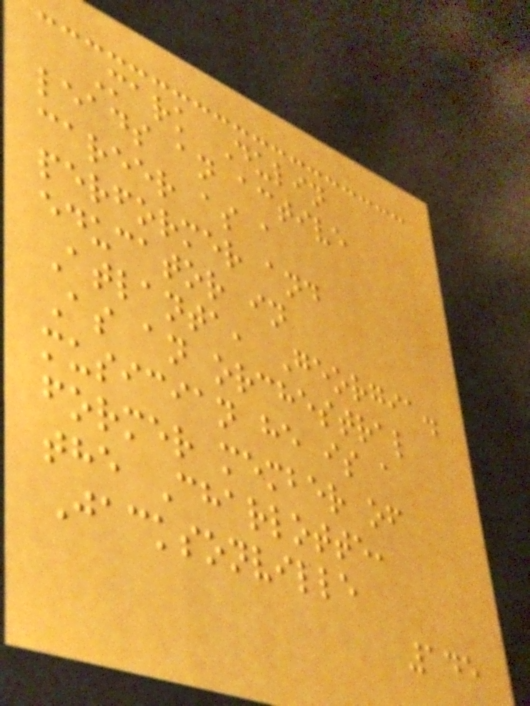Mark Dulin
leads an active
career as a
performer and
educator in
Atlanta, Georgia.
As an orchestral
musician he is a
former member of
the Charlotte,
Jacksonville
145
